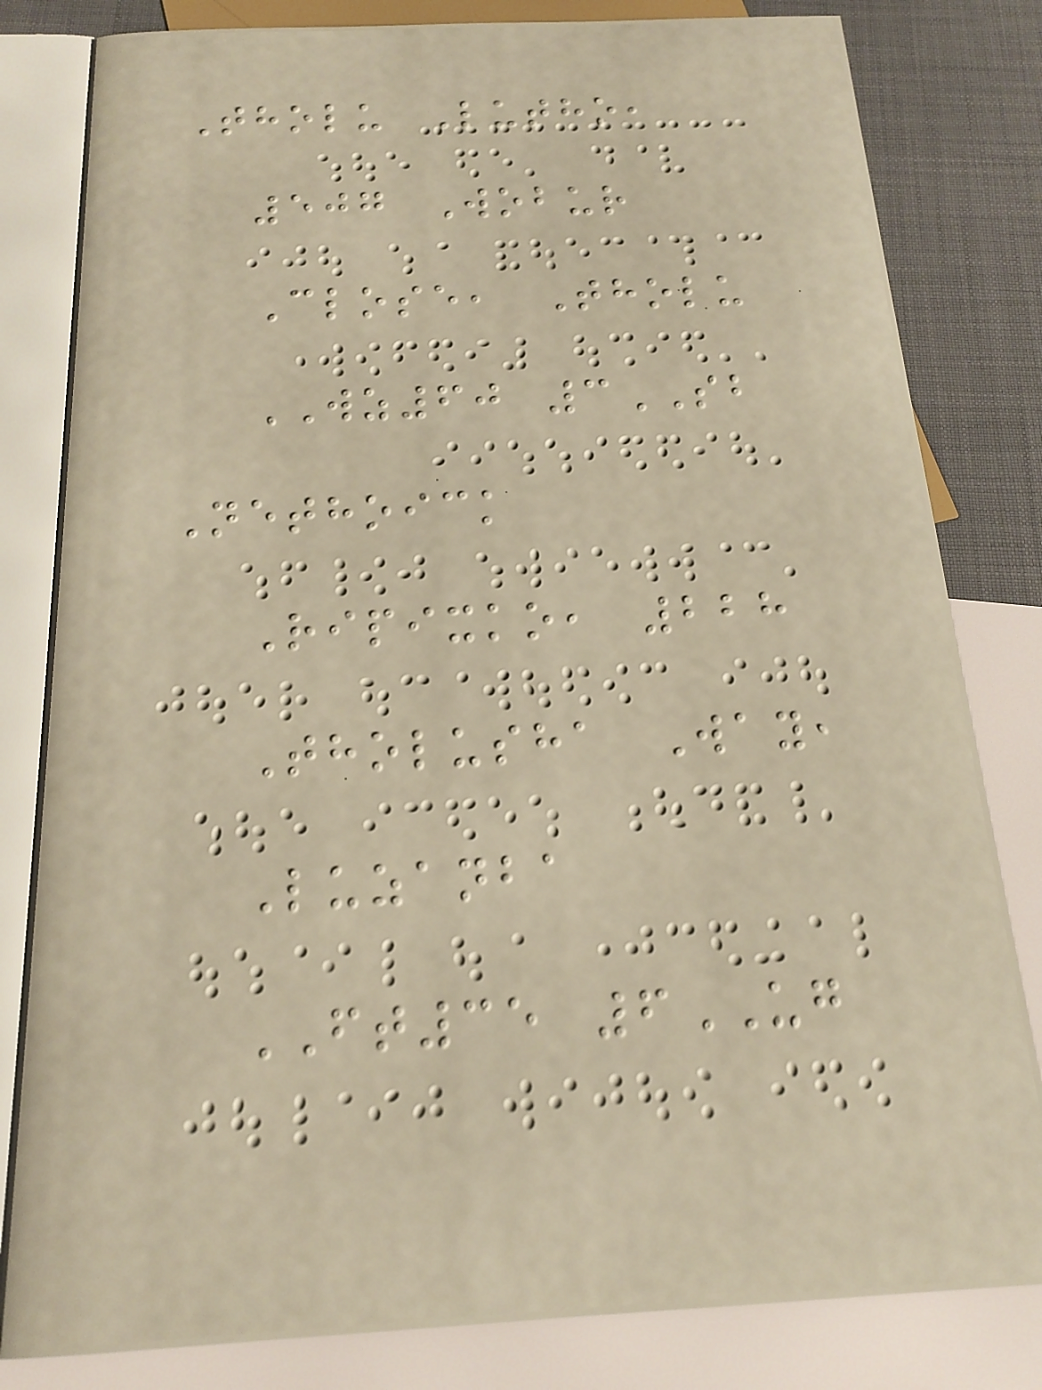Tholu Lutho,
507 Wobur
Close, Tholu
WZ60 3SB
Nethoick
Ripixko, 228
Tholusha Way,
Luzanba
FT35 6UG
